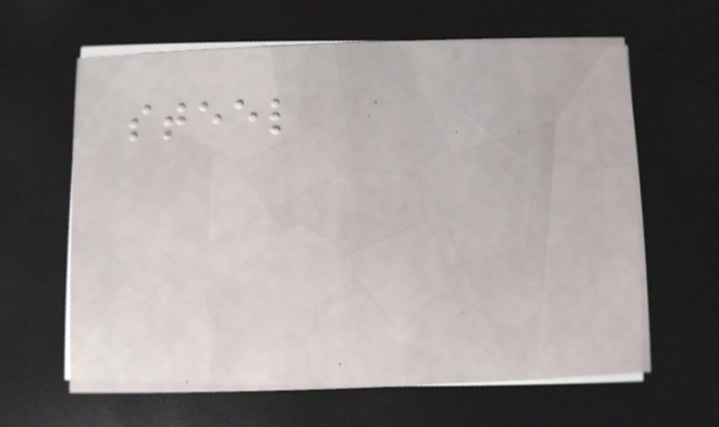steel
